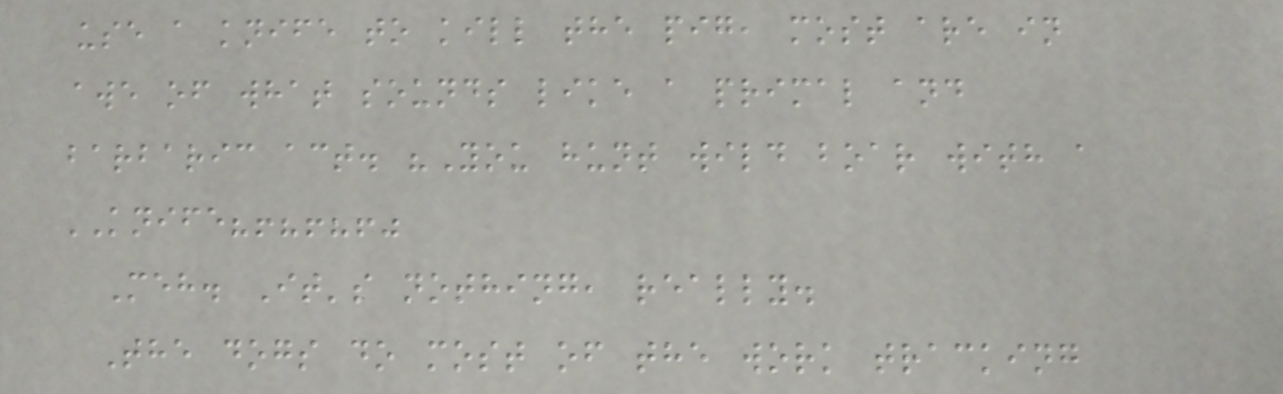use a knife to kill the pig, most are in
awe of what sounds like a primal and
barbaric act. "You hunt wild boar with a
KNIFE?!?!?!"
Meh. It's nothing, really.
The dogs do most of the work tracking
